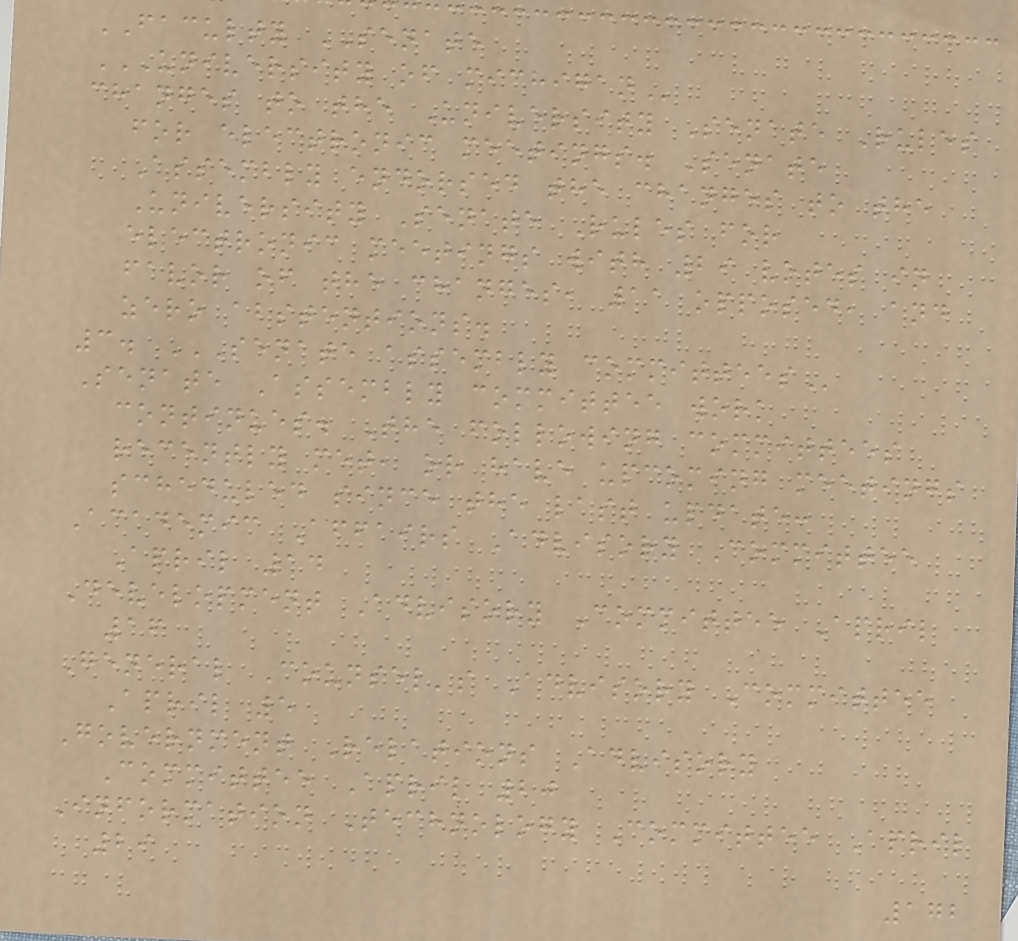FACULTY SENATE
UNIVERSITY OF MICHIGAN
changes to the University Senate Rules
for electronic meetings. Senate
Assembly endorsed the changes to the
University Senate Rules for
electronic meetings with 29 votes in
favor of the changes, 11 opposed, and
zero abstentions.
3. SENATE ASSEMBLY COMMITTEES
Senate Assembly committee work
continues. The following committees
recently met, or have upcoming meetings
scheduled since the last update:
Academic Affairs Advisory Committee
April 14
Development Advisory Committee April
16
General Counsel's Advisory Committee
April 5
Government Relations Advisory
Committee April 20
Information Technology Committee April
29
172
